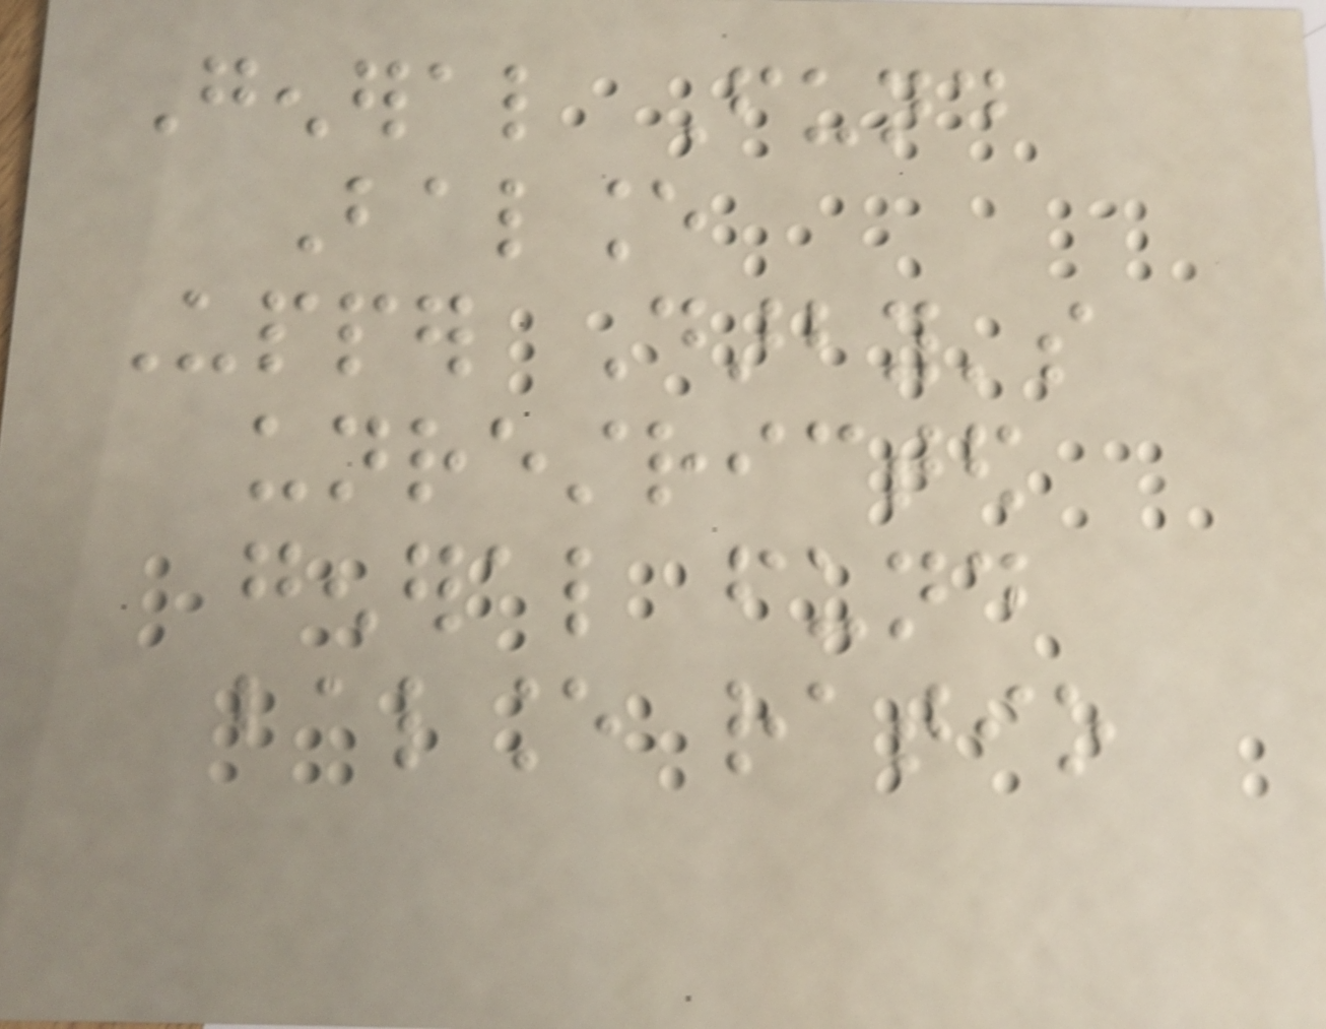General Fund
Balance
Upper Darby's
unrestricted
general fund
balance ratio
